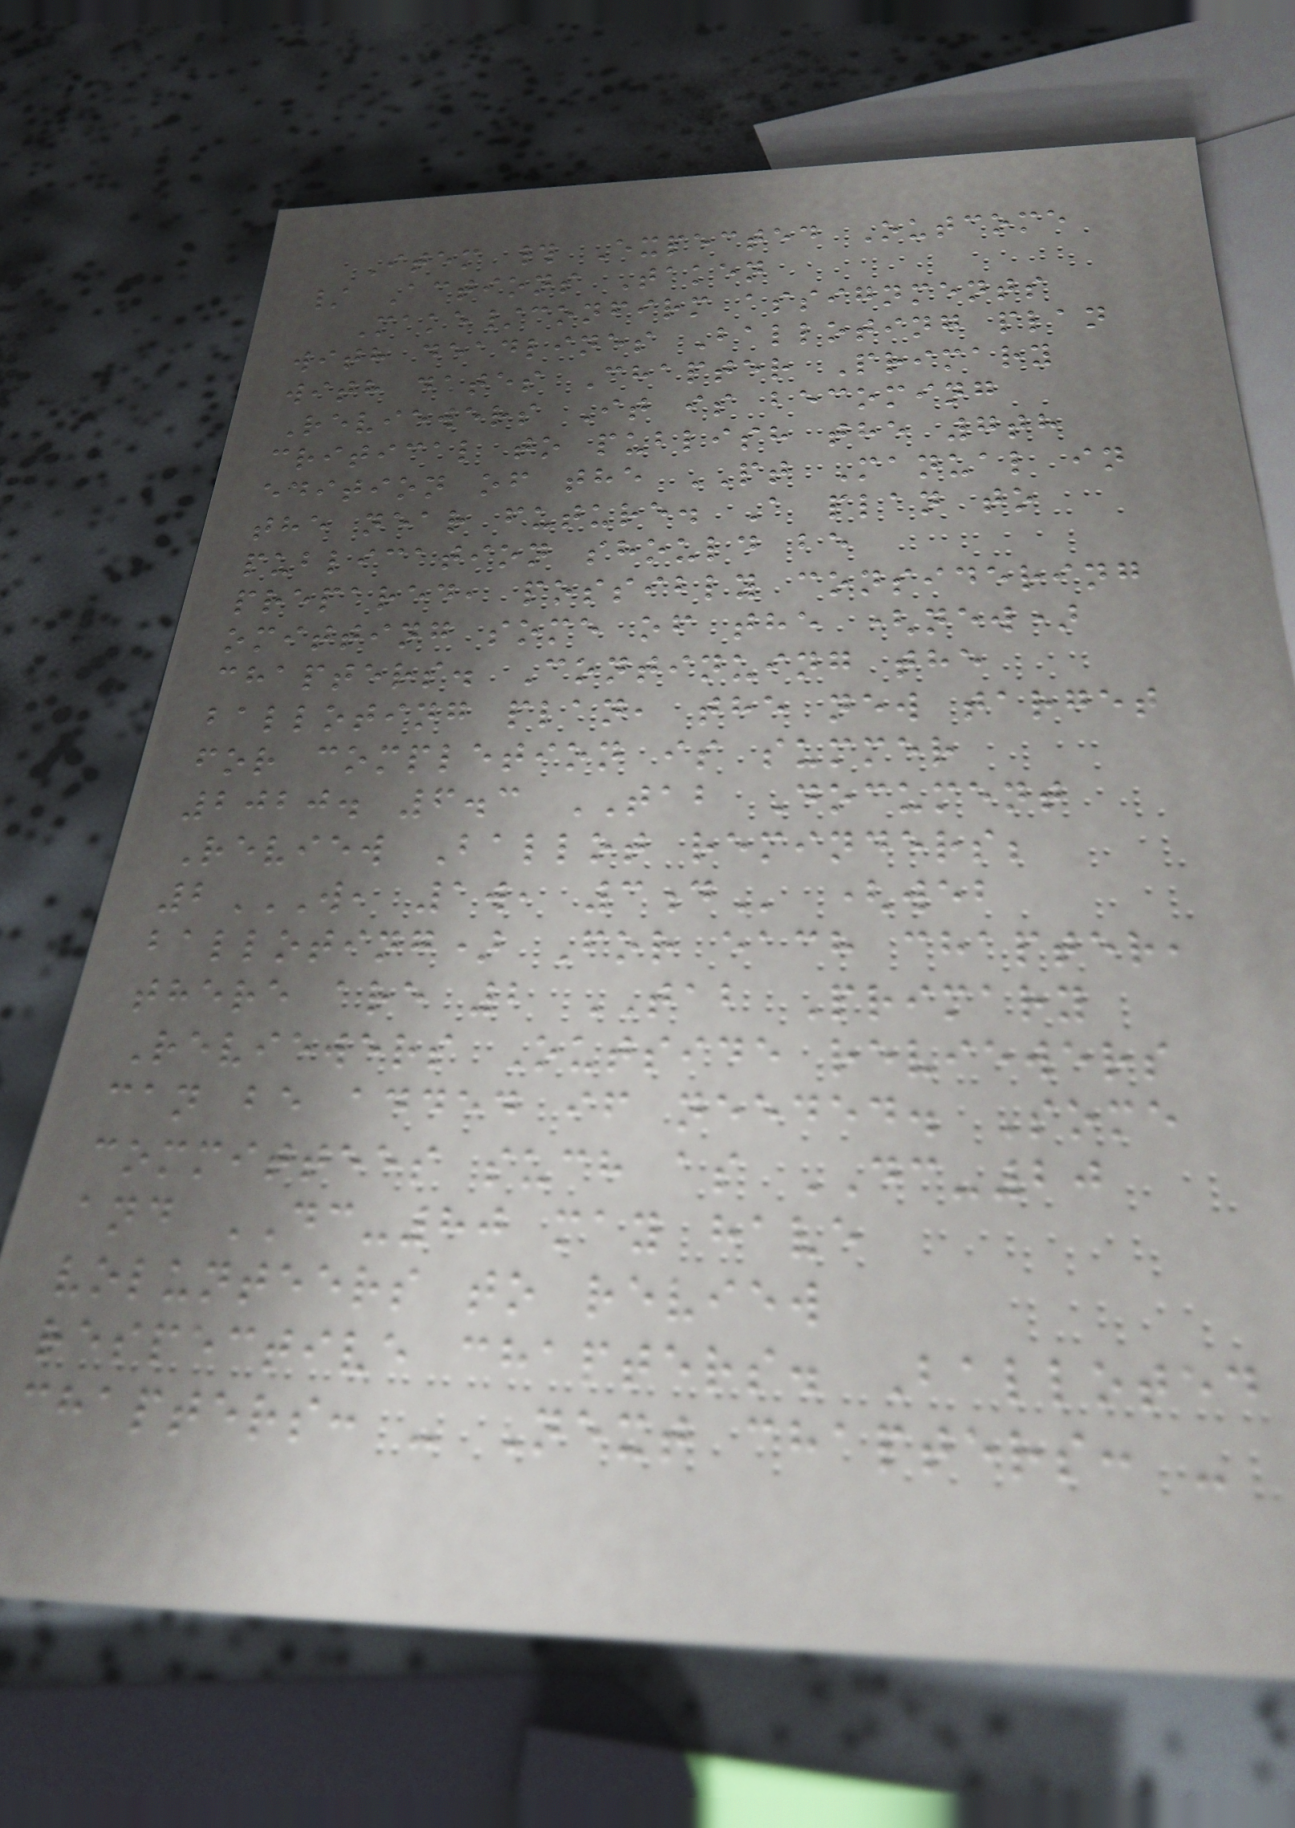Item # Expected Outcome
/ Actions Taken
Make/confirm assignments
with deadlines Balloting plan
with dates Chapter Primary
Reviewers It is becoming
critical to publish the 7th
edition of the PT Manual in
the near future. A plan to
publication should be
prepared, possibly considering
omitting some of the (new)
chapters. Continuing the
balloting plan, the new target
for completion is summer
2020. 6.3 TAB Document
Review Ballot reminders;
2W, 1W, 3D (web
balloting) For each chapter,
there are 2 TAB Primary
Reviewers Outside reviewers
can be added if needed. Some
committees such as DC-20
and DC-80 may have
volunteers to review
respective chapters. Balloted
chapters: - Next chapters: -
